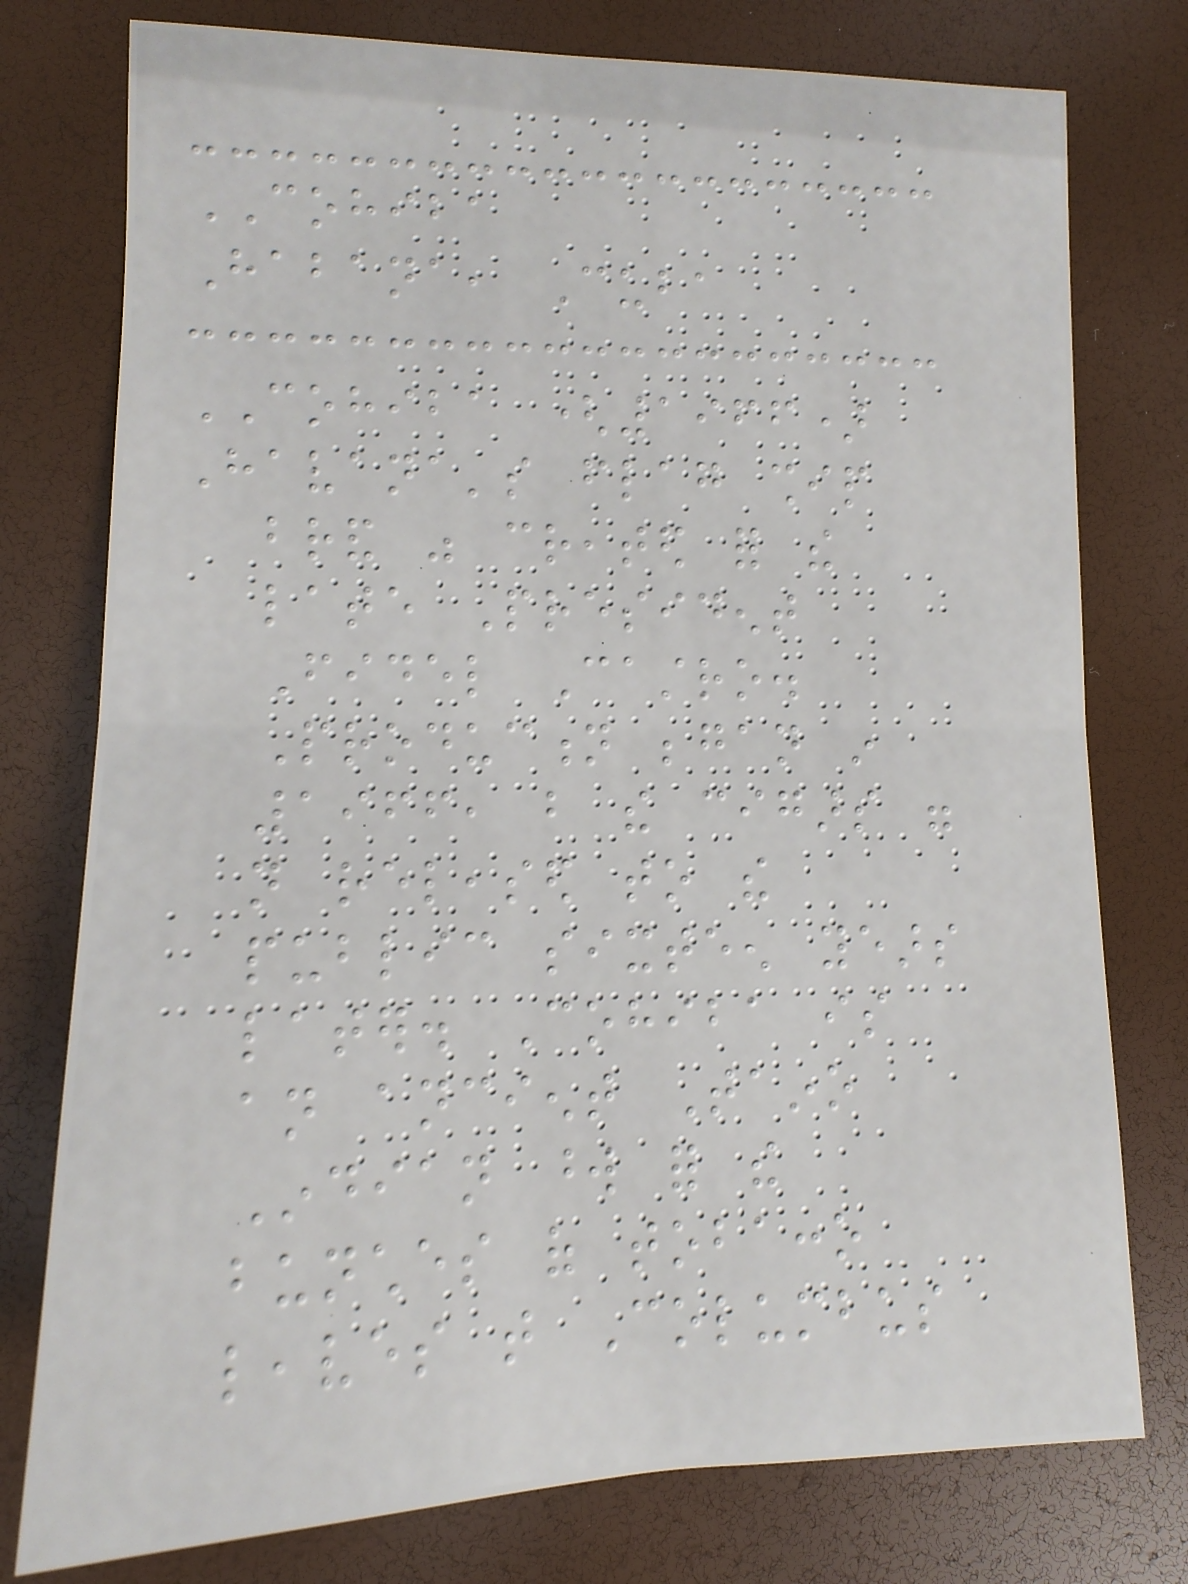COHIBA
Habana, Cuba
COHIBA (1966)
Havana's flag ship
brand was created for the
late President
Fidel Castro.
Production began in
1966, but the cigars were
not released to the
public sixteen years
later. Cohiba is
an ancient Taino
Indian word for the
bunches of tobacco
leaves that Columbus
